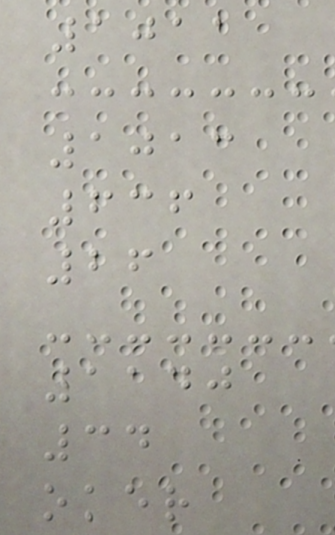1011
1013
636
26
1140
34
oker
